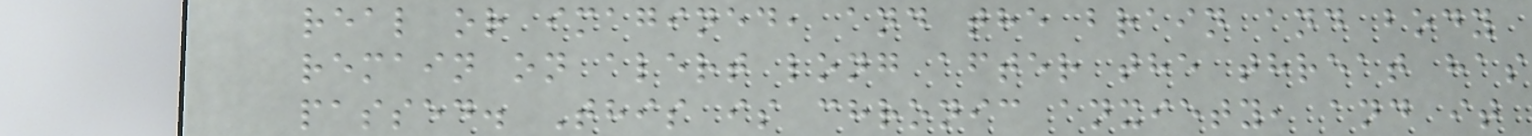real or imagined, and the brain and body
remain on alert long after the threat has
passed. This is chronic anxiety, and it
